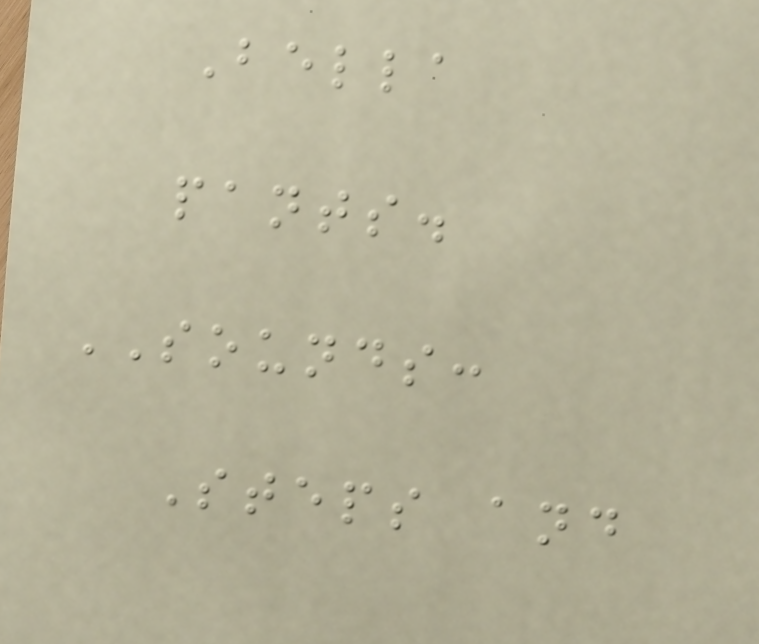Bella
pants.
SOUNDS:
Steps and
